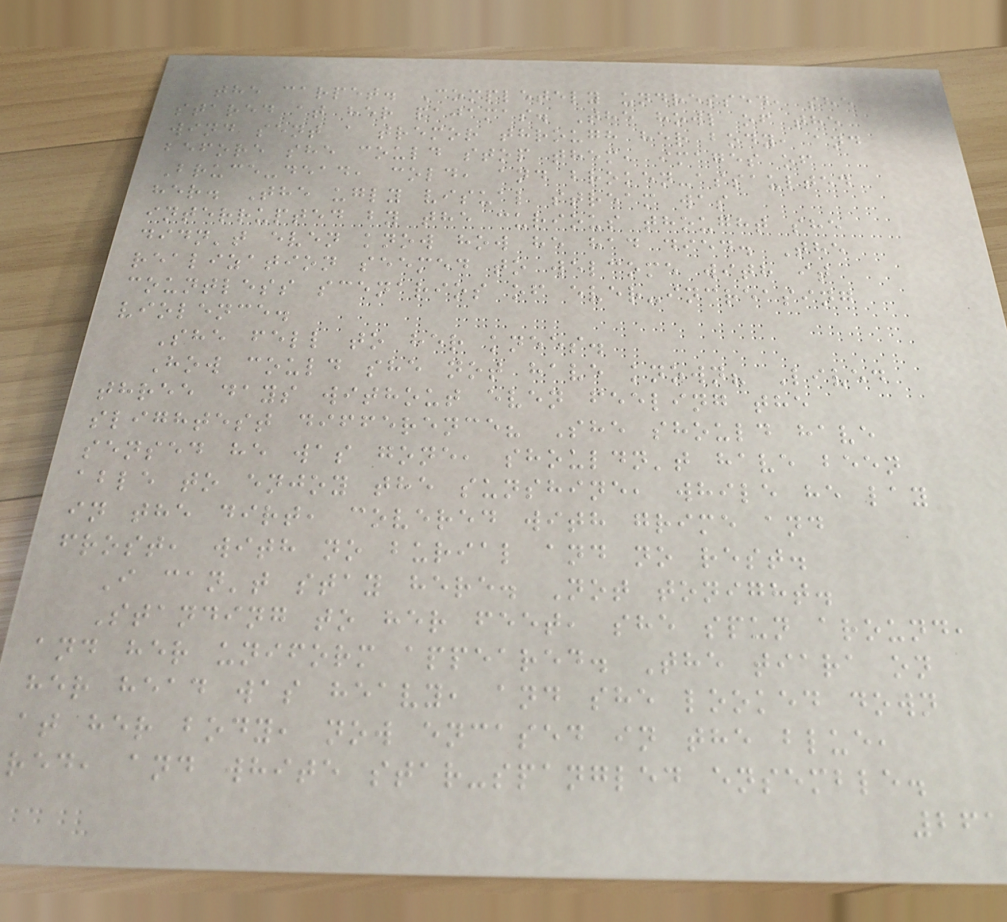the carpet. Completely undressed, she
stared at her pajamas. The howl of the
wind sent a tremor through her body, and
before she could stop them, images of
Bruce-dead, cold, and broken-assaulted
her. The ugly visual stream was
interrupted by the curious thought she
didn't even know how he had died. The
realization seemed to welcome with it
countless scenarios of ever-increasing
violence.
She fell to her knees.
How could she not have known? Lived
three days without even feeling the
slightest difference? She should have
sensed he was gone, shouldn't have been
able to enjoy the sunshine, while he lay
in the dirt, covered with grime and
frost, with no burial and no rest.
I can't stay here. Not tonight.
Standing to her feet, she spun around,
and her uniform appeared. The tiara on
her head was heavy, and she looked down
at her body, now encased in the blue,
red, and white star-spangled ensemble.
261
